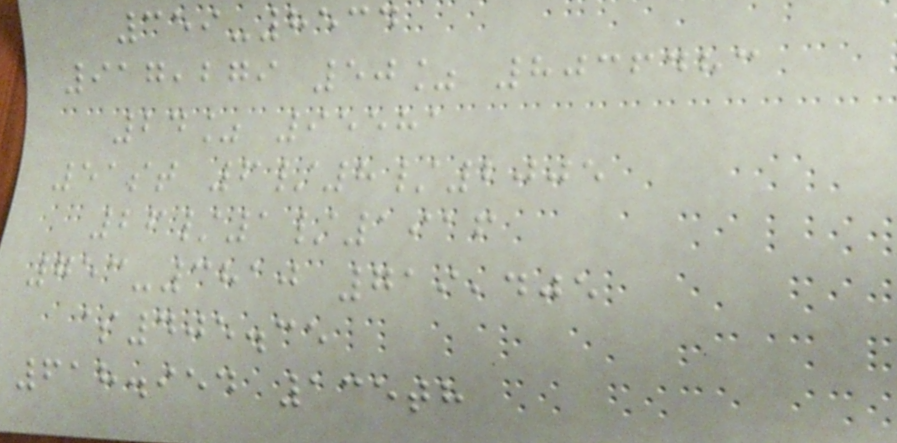359-8534
917,279 50% 8036483
24% 95581
51st 6/8/2005
26/1/1916
753-3810 719,405
$405.35
618.954 135th
